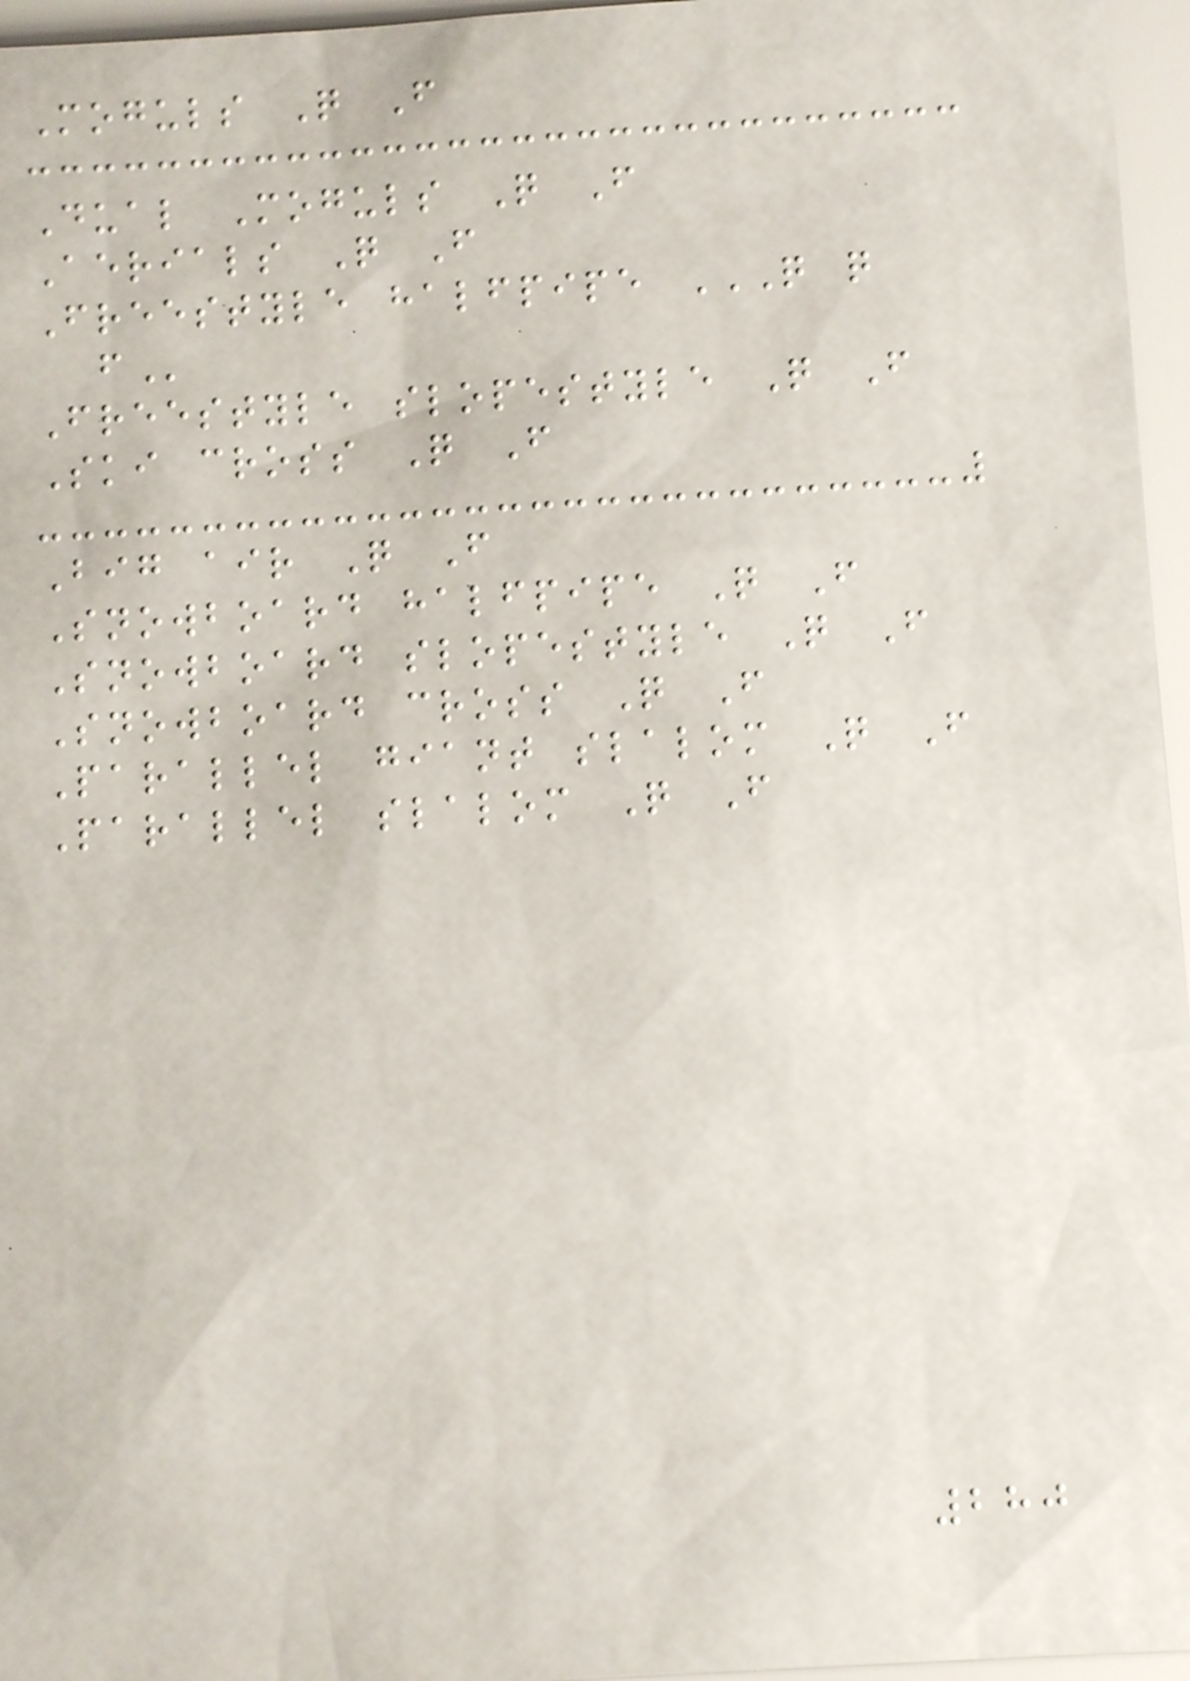Moguls Q F
Dual Moguls Q F
Aerials Q F
Freestyle halfpipe Q Q
F
Freestyle slopestyle Q F
Ski cross Q F
Big air Q F
Snowboard halfpipe Q F
Snowboard slopestyle Q F
Snowboard cross Q F
Parallel giant slalom Q F
Parallel slalom Q F
280
